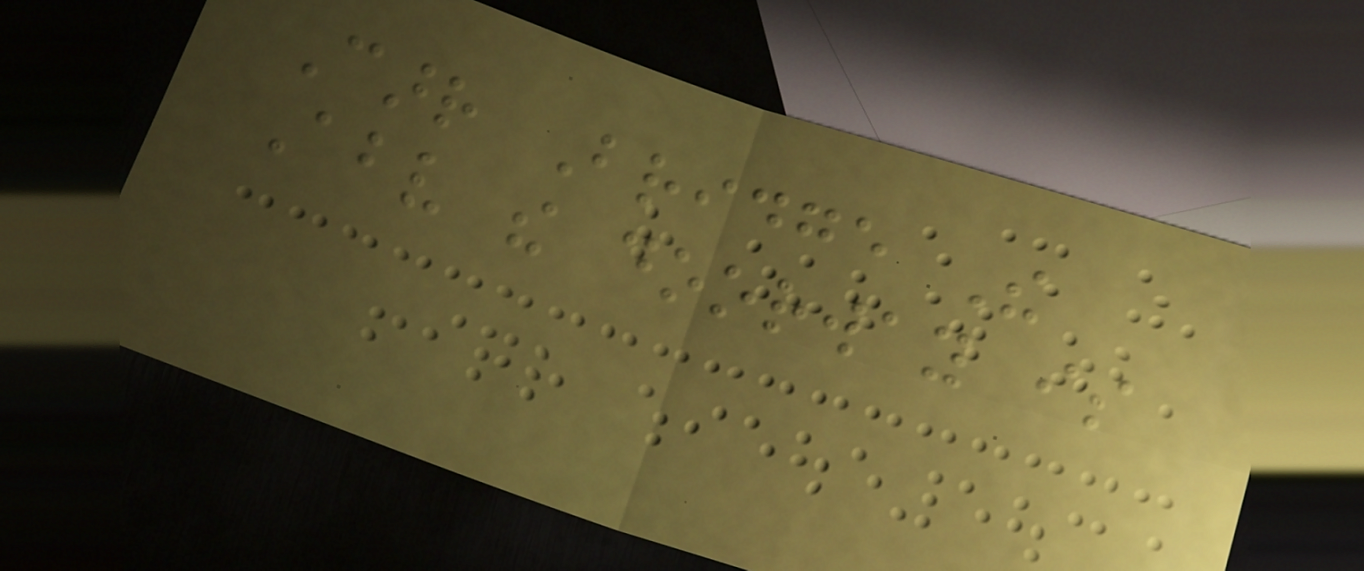Carr Bridge The
Above the doorway is
